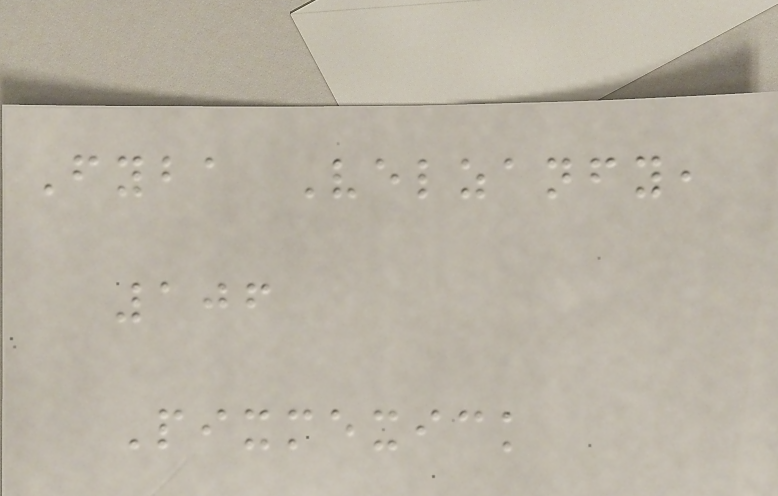Fyba Velzanfy,
106
Pixmexick
